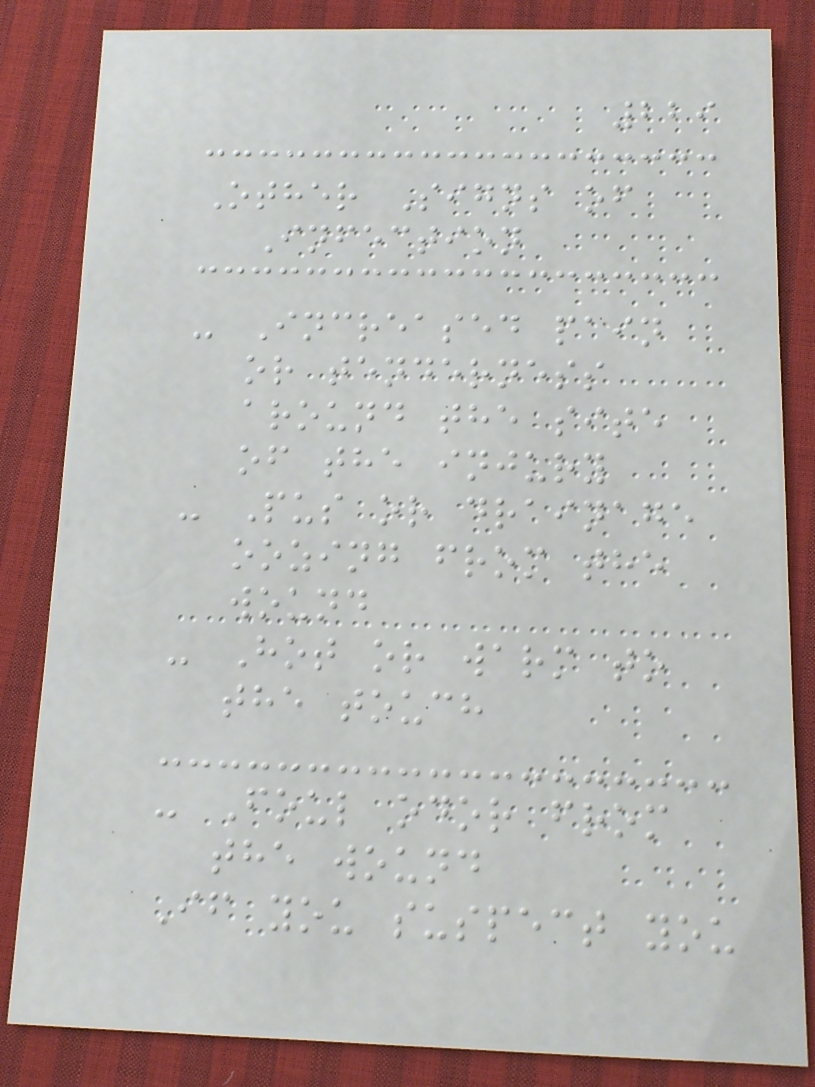229
Other Signs of
Infection
- Increased pain
or tenderness
around the site
of the injury
- Pus or drainage
oozing from the
wound
- Hot or warm to
the touch
- Foul odor from
the wound
If you suspect you
